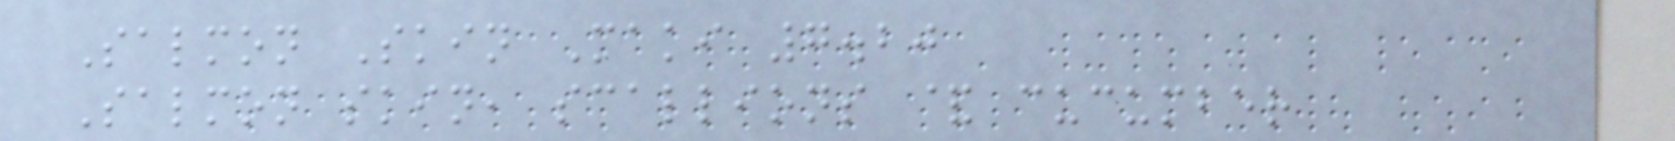Salmon Skin Maki 7.20
Salmon skin, scallions & cucumber
